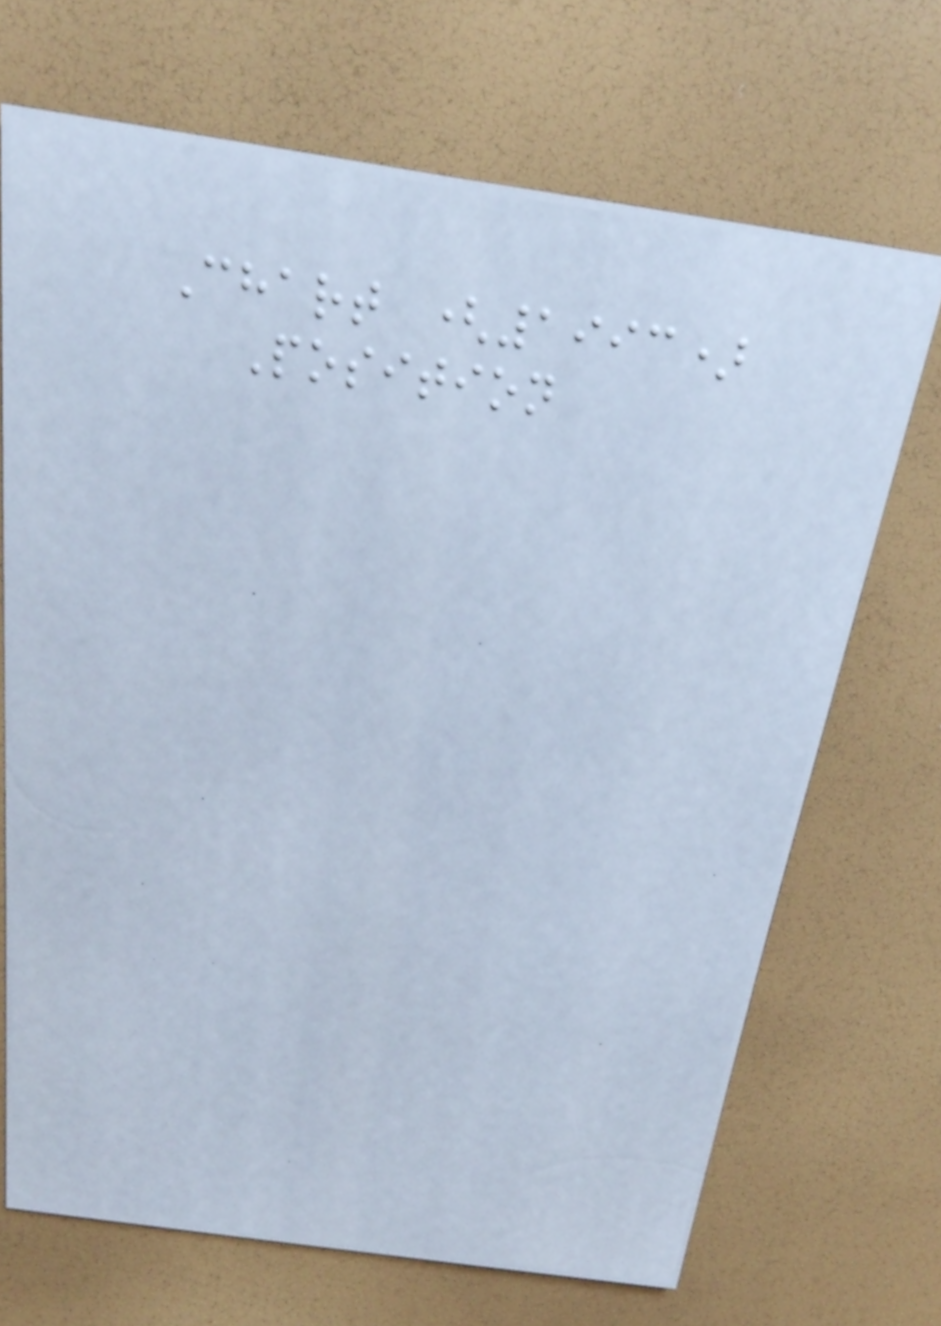Chart (1993)
Position
